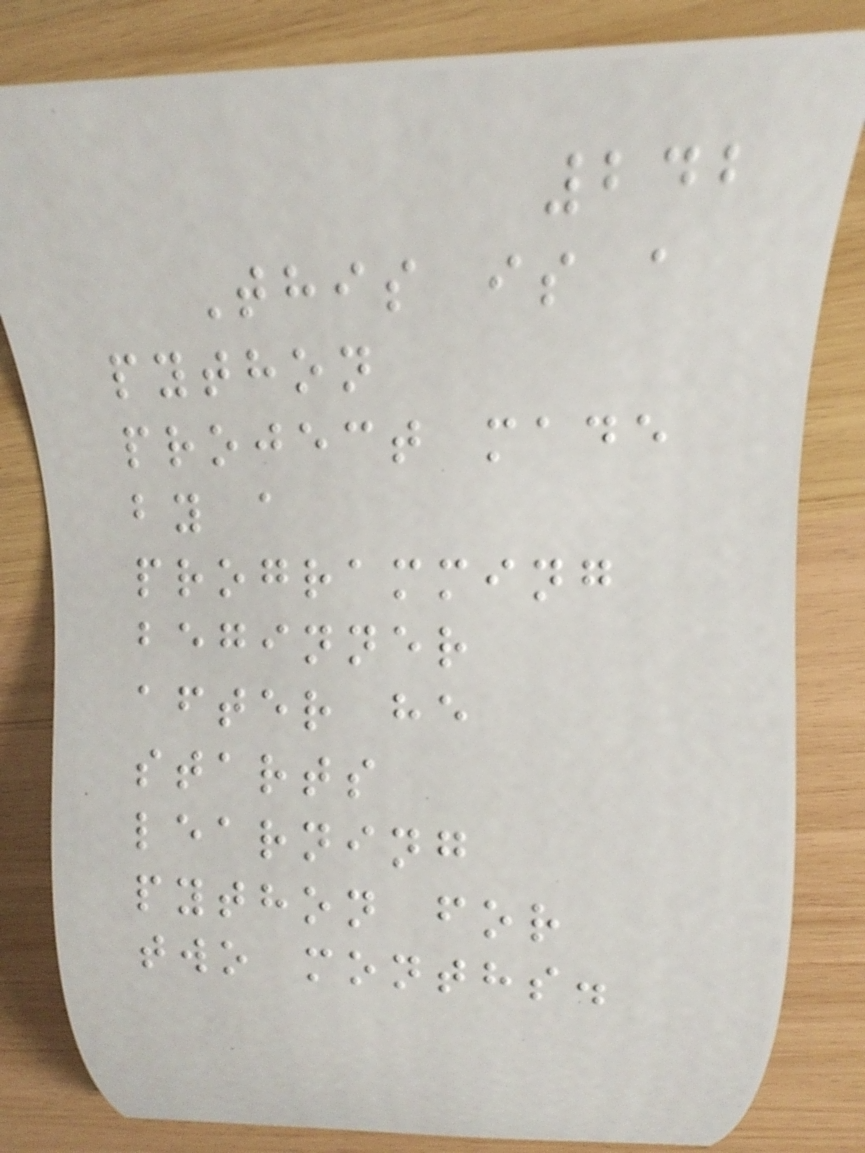242
This is a
python
project made
by a
programming
beginner
after he
starts
learning
python for
two months.
